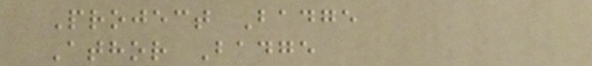Project Badge
Athor Badge
